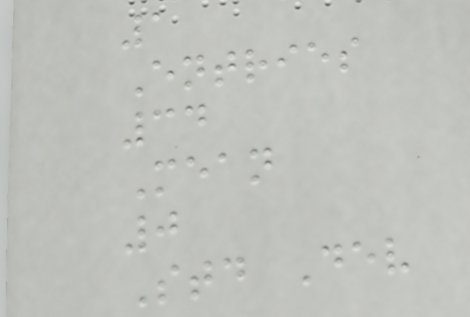1
Entries
34
Mean
0
Std Dev
